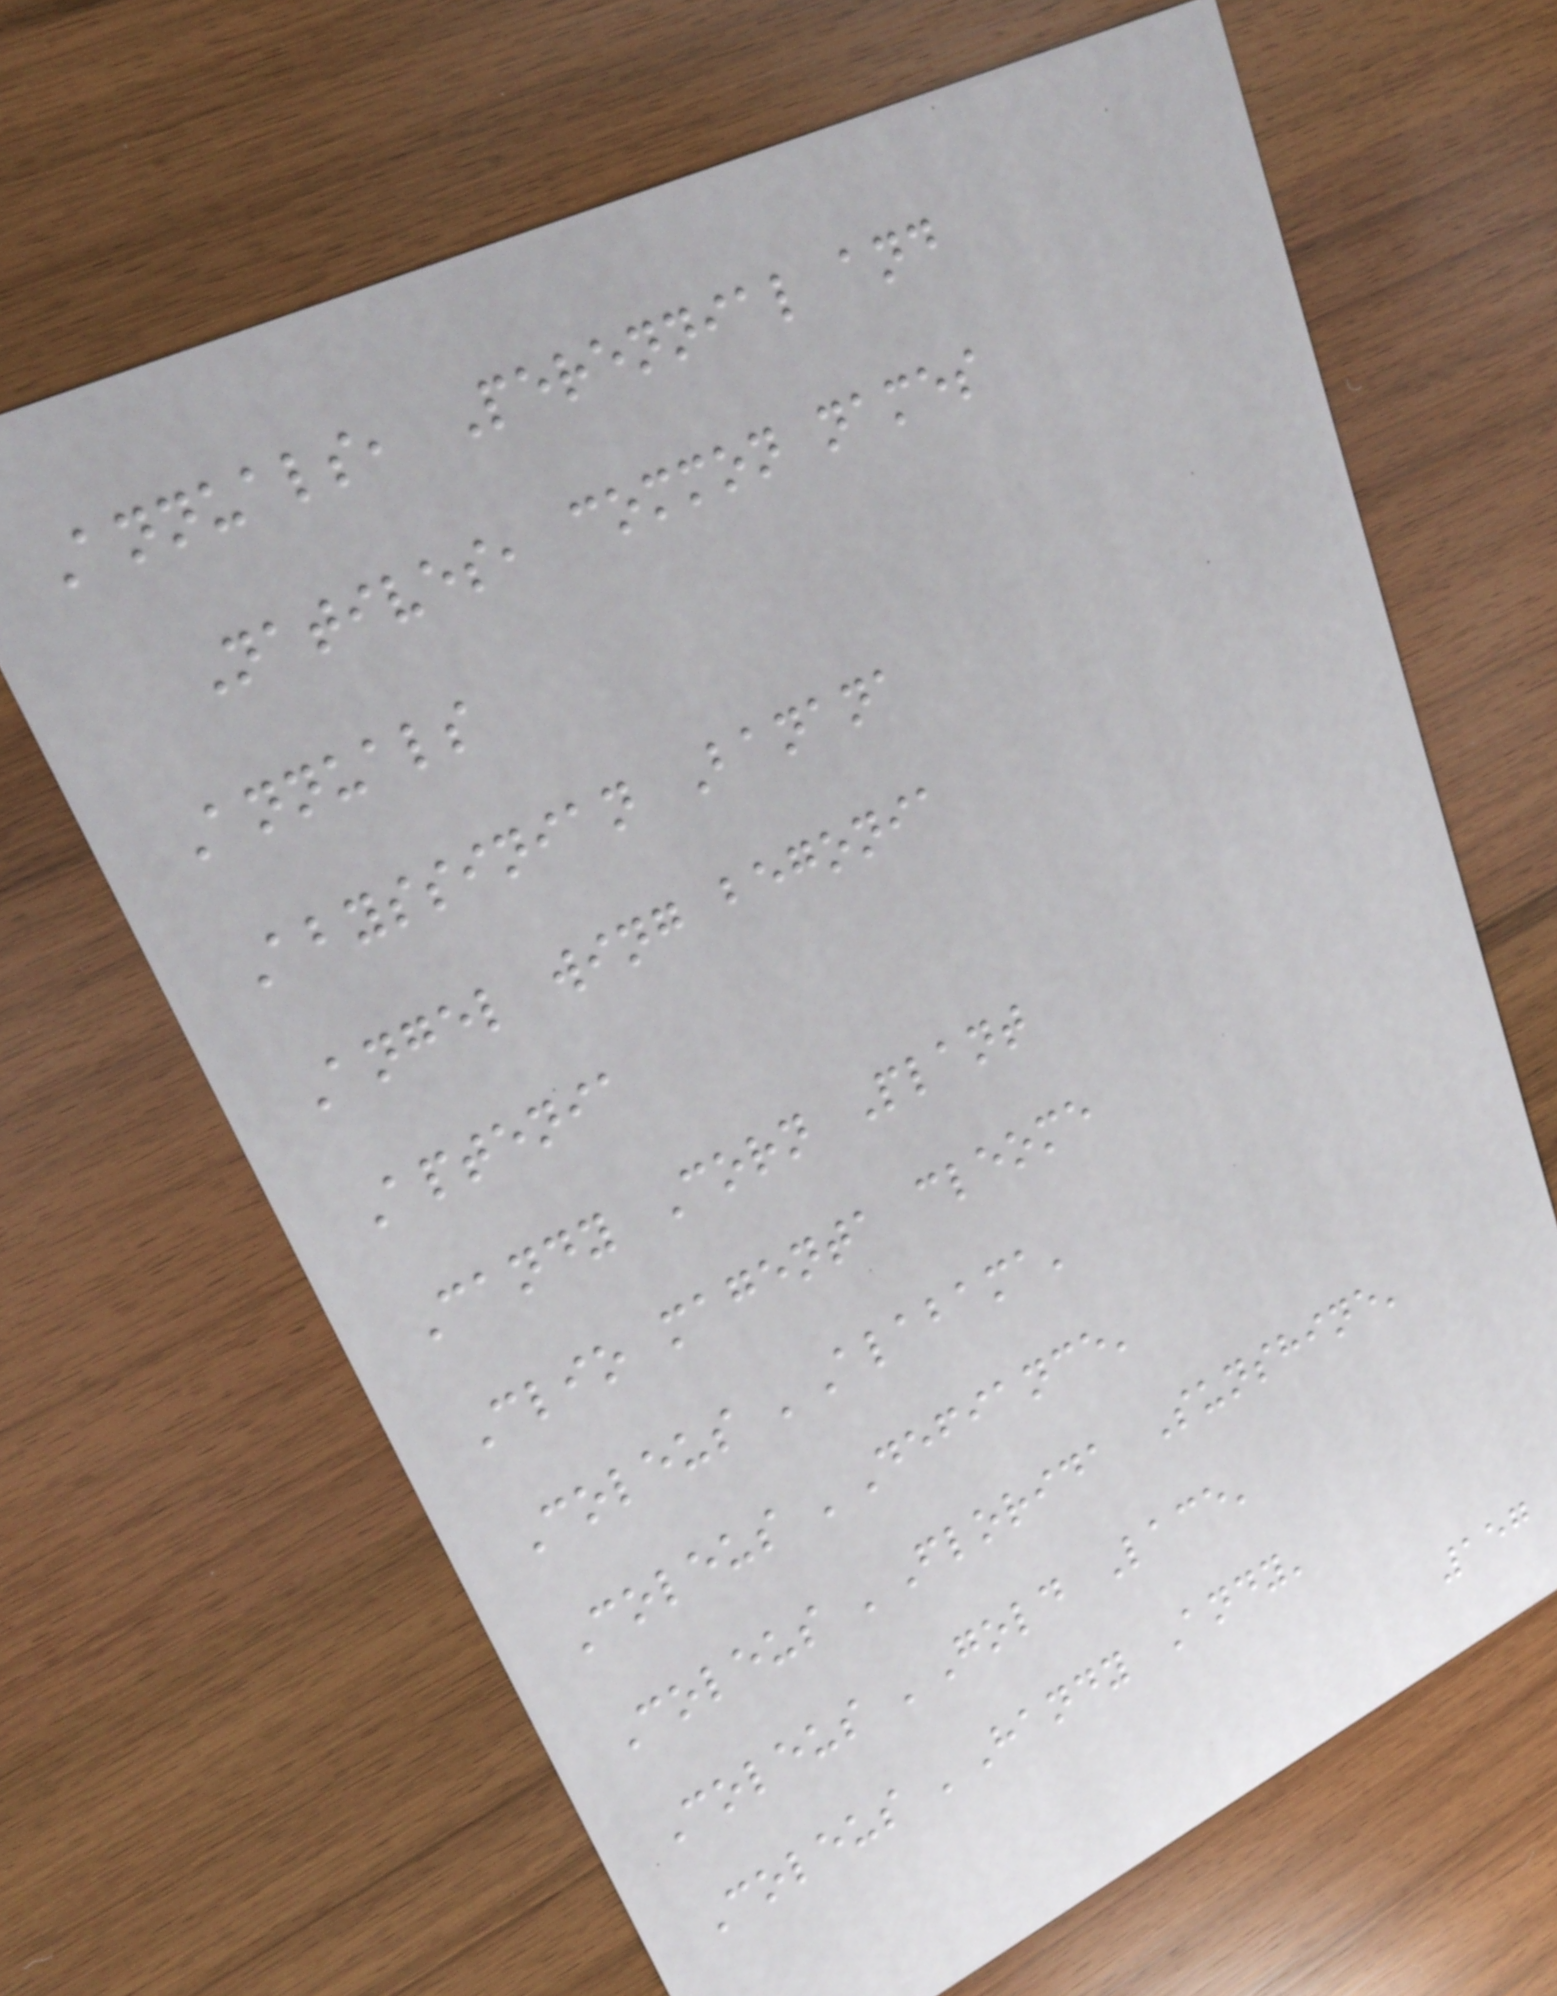Annuals, Perennial and
Natives, common names
Annuals
Abyssinian Banana
Angel wing begonia
Aptenia
Candy Corn Plant
Clio magenta cleome
Coleus 'Alabama'
Coleus 'Defiance'
Coleus 'Florida Sunshine'
Coleus 'Gold Lace'
Coleus 'Handy Andy'
157
